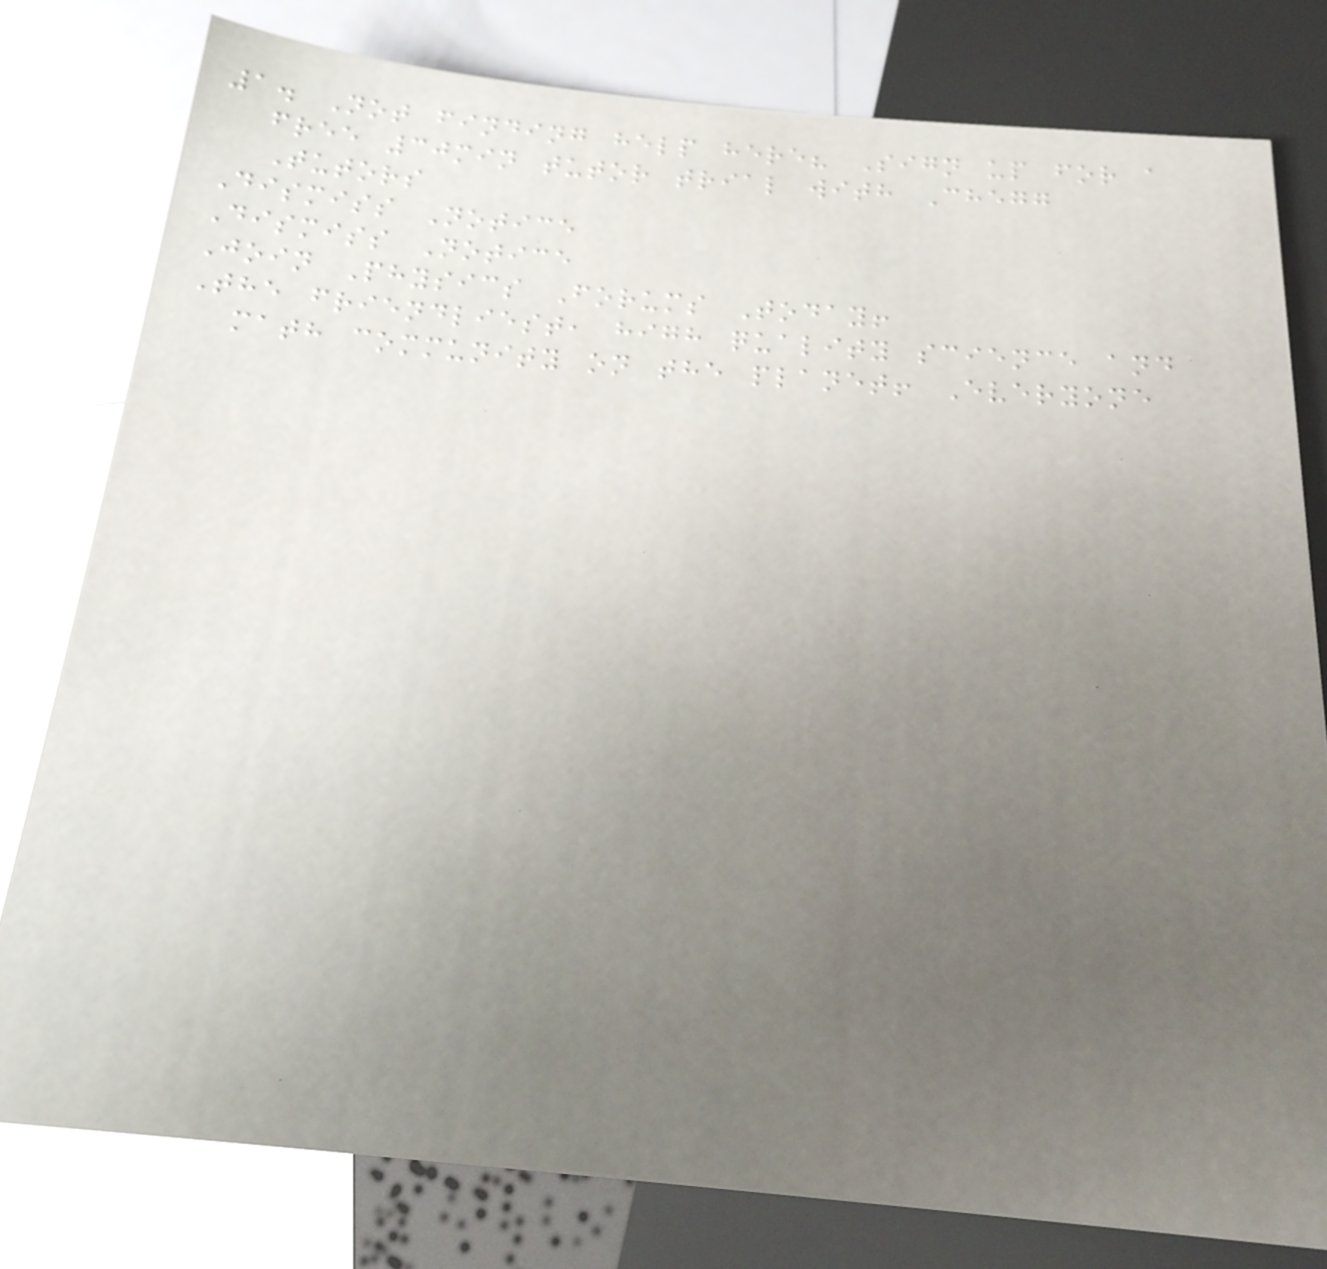1. Not finding help here? Sign up for a
free 30min tutor trial with Chegg
Tutors
Dismiss Notice
Dismiss Notice
Join Physics Forums Today!
The friendliest, high quality science and
math community on the planet! Everyone
